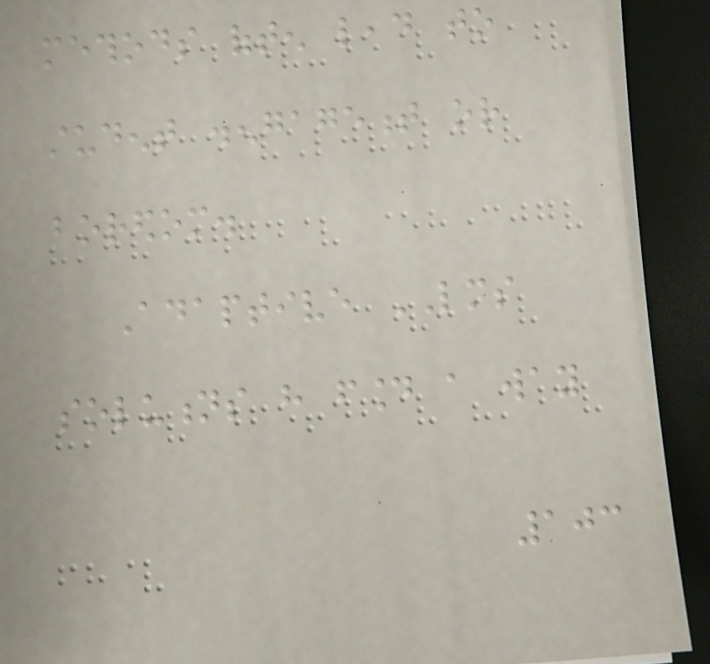methods often lead to
student disengagement or
boredom.
Adaptive LMS
solutions have found a way
103
